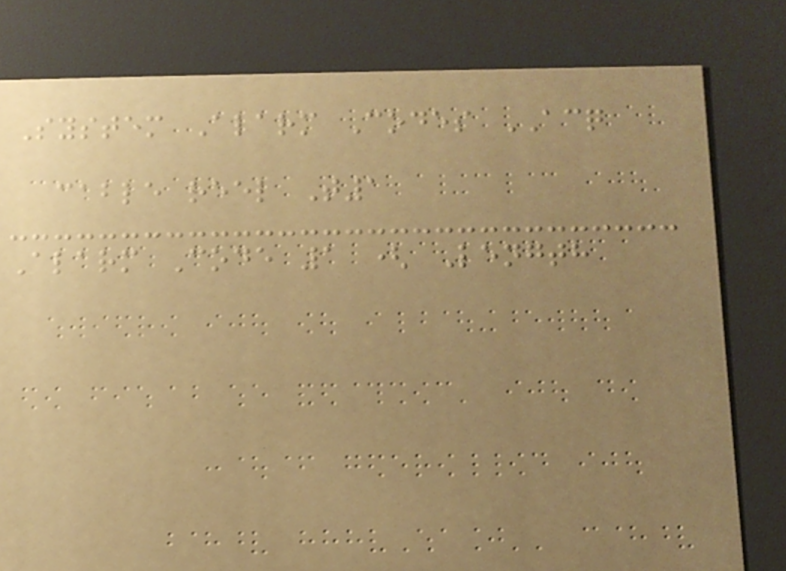System Alarm Codes ACQ
cable reel T1
Alarm Code 1 ( Length
